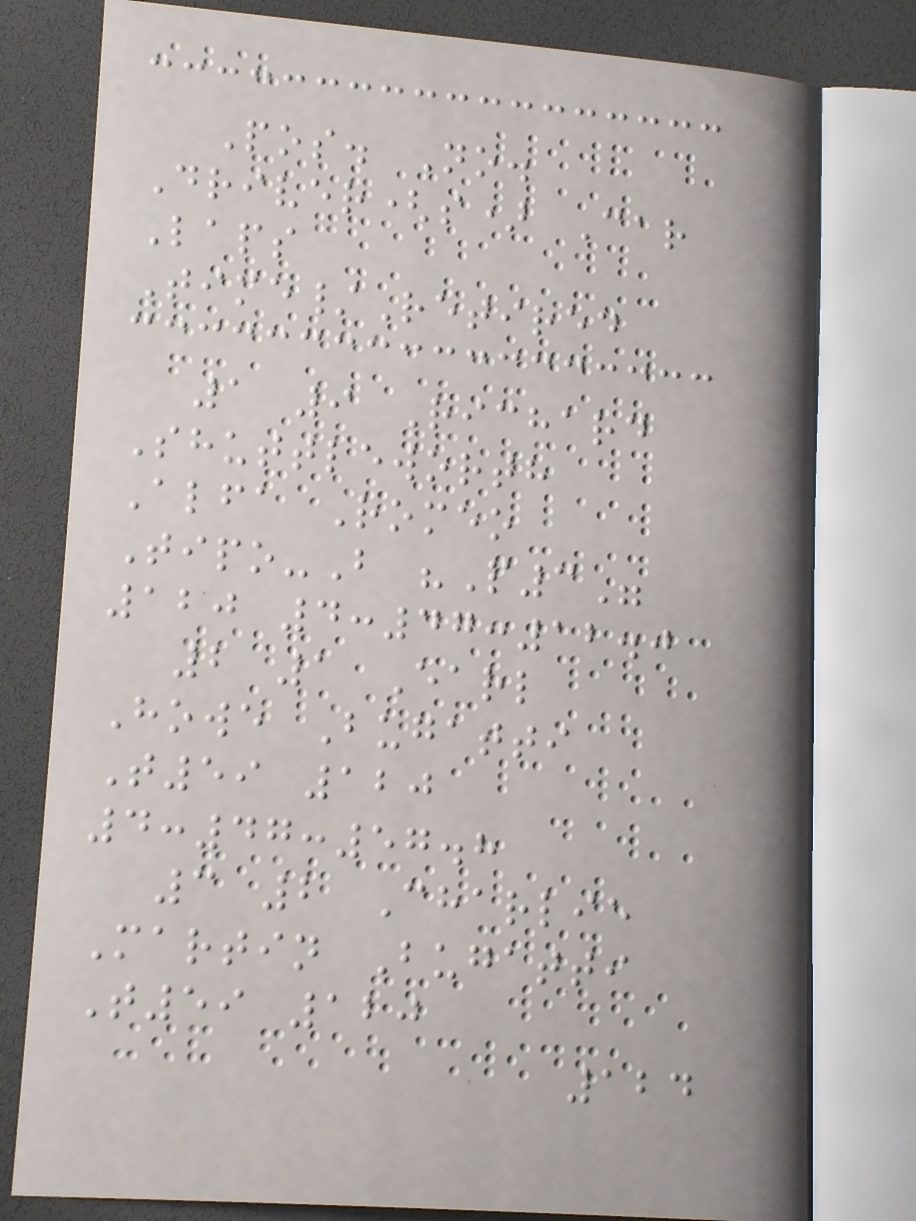Pos. No.
Driver(s) Car
Laps
Time/Retired
1 9 Richard
Shuttleworth
Alfa Romeo
Tipo-B "P3"
120 4:47:12.0
2 1 Earl
Howe Bugatti
T59 120
4:47:57.8
3 2 Charlie
Martin Bugatti
T59 120
124
